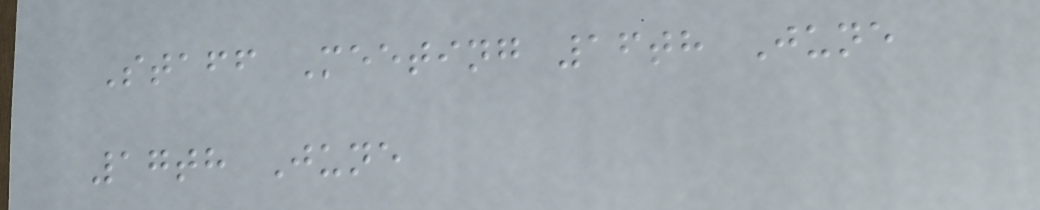Staff Meeting 16th June
17th June
